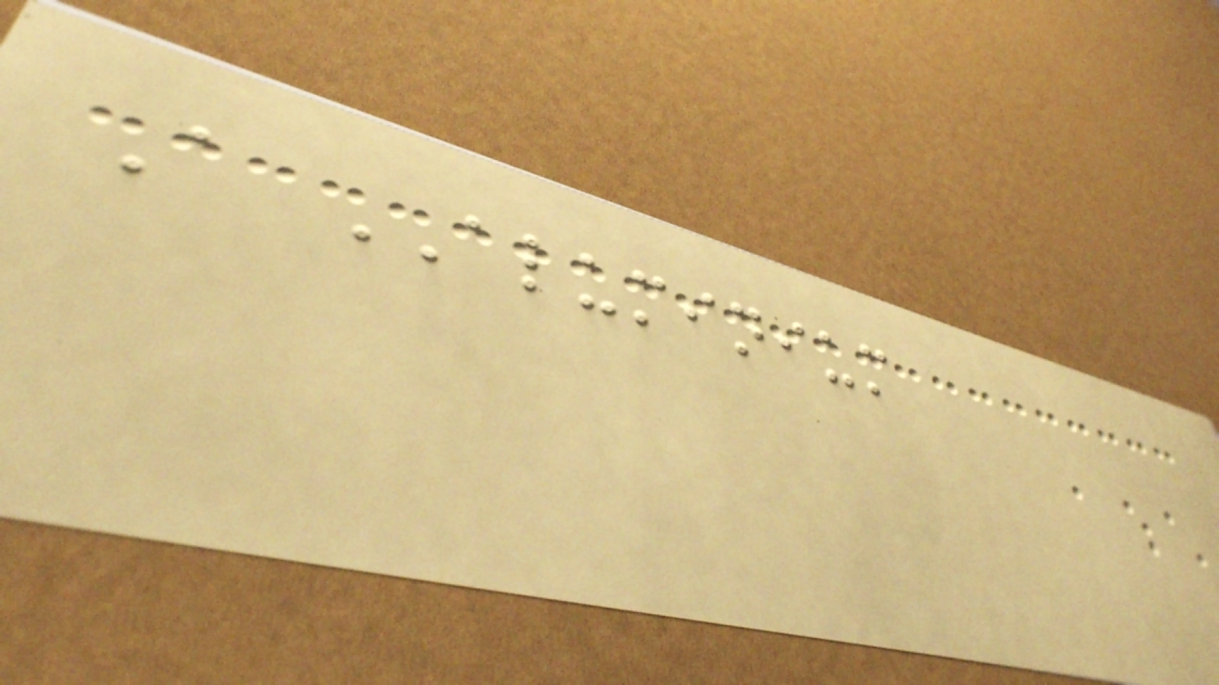A ALUMINIUM
